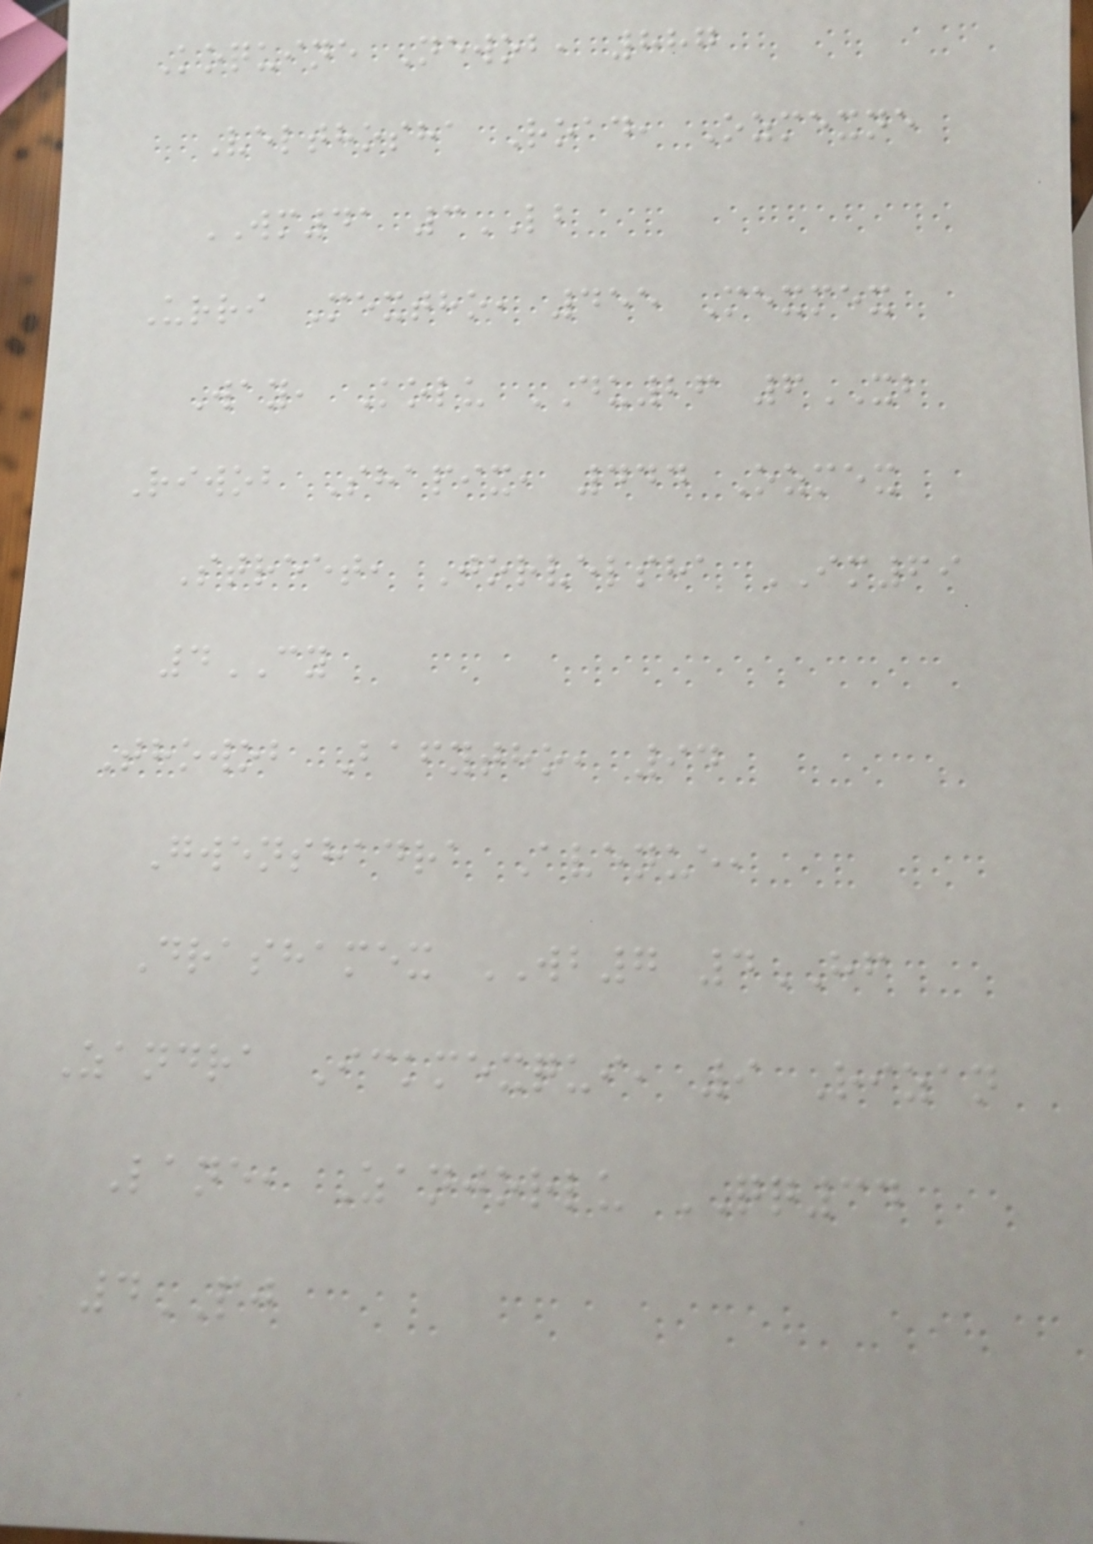Koquine Newob, 887
Velthosha Road, Ozmexne
WM41 3LB
Urri Mextho, 455 Mexmex
Way, Kolu DU26 6XB
Riwob Shapix, 444 Ozmex
Street, Jorvelsha IM69
4CY
Thowob Bafytho, 94
Gwenshadra Avenue,
Drashamex WB7 4HF
Zandra Ickmexqui, 9 Rizan
Lane, Zanjorlu QQ34
4PJ
